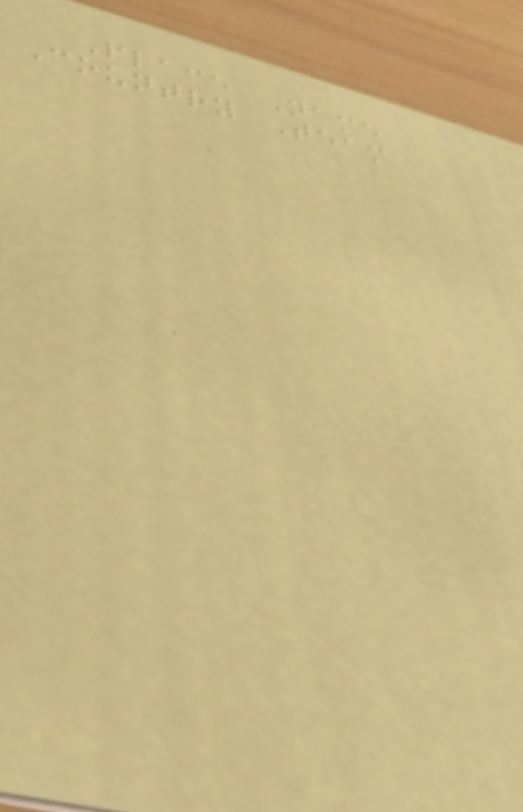Place Name
Country Team
